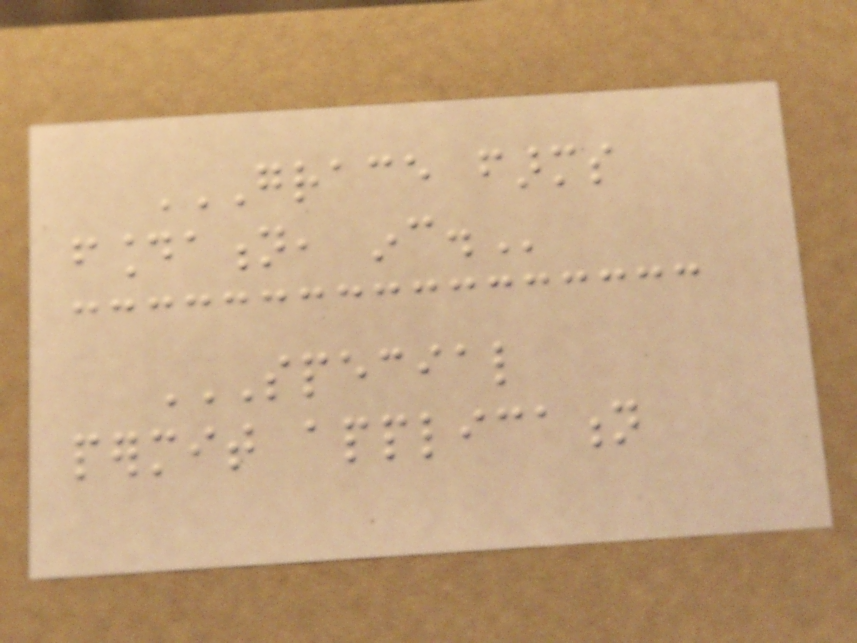GRACE FARMS
FOUNDATION, INC.
SPECIAL
PERMIT APPLICATION
